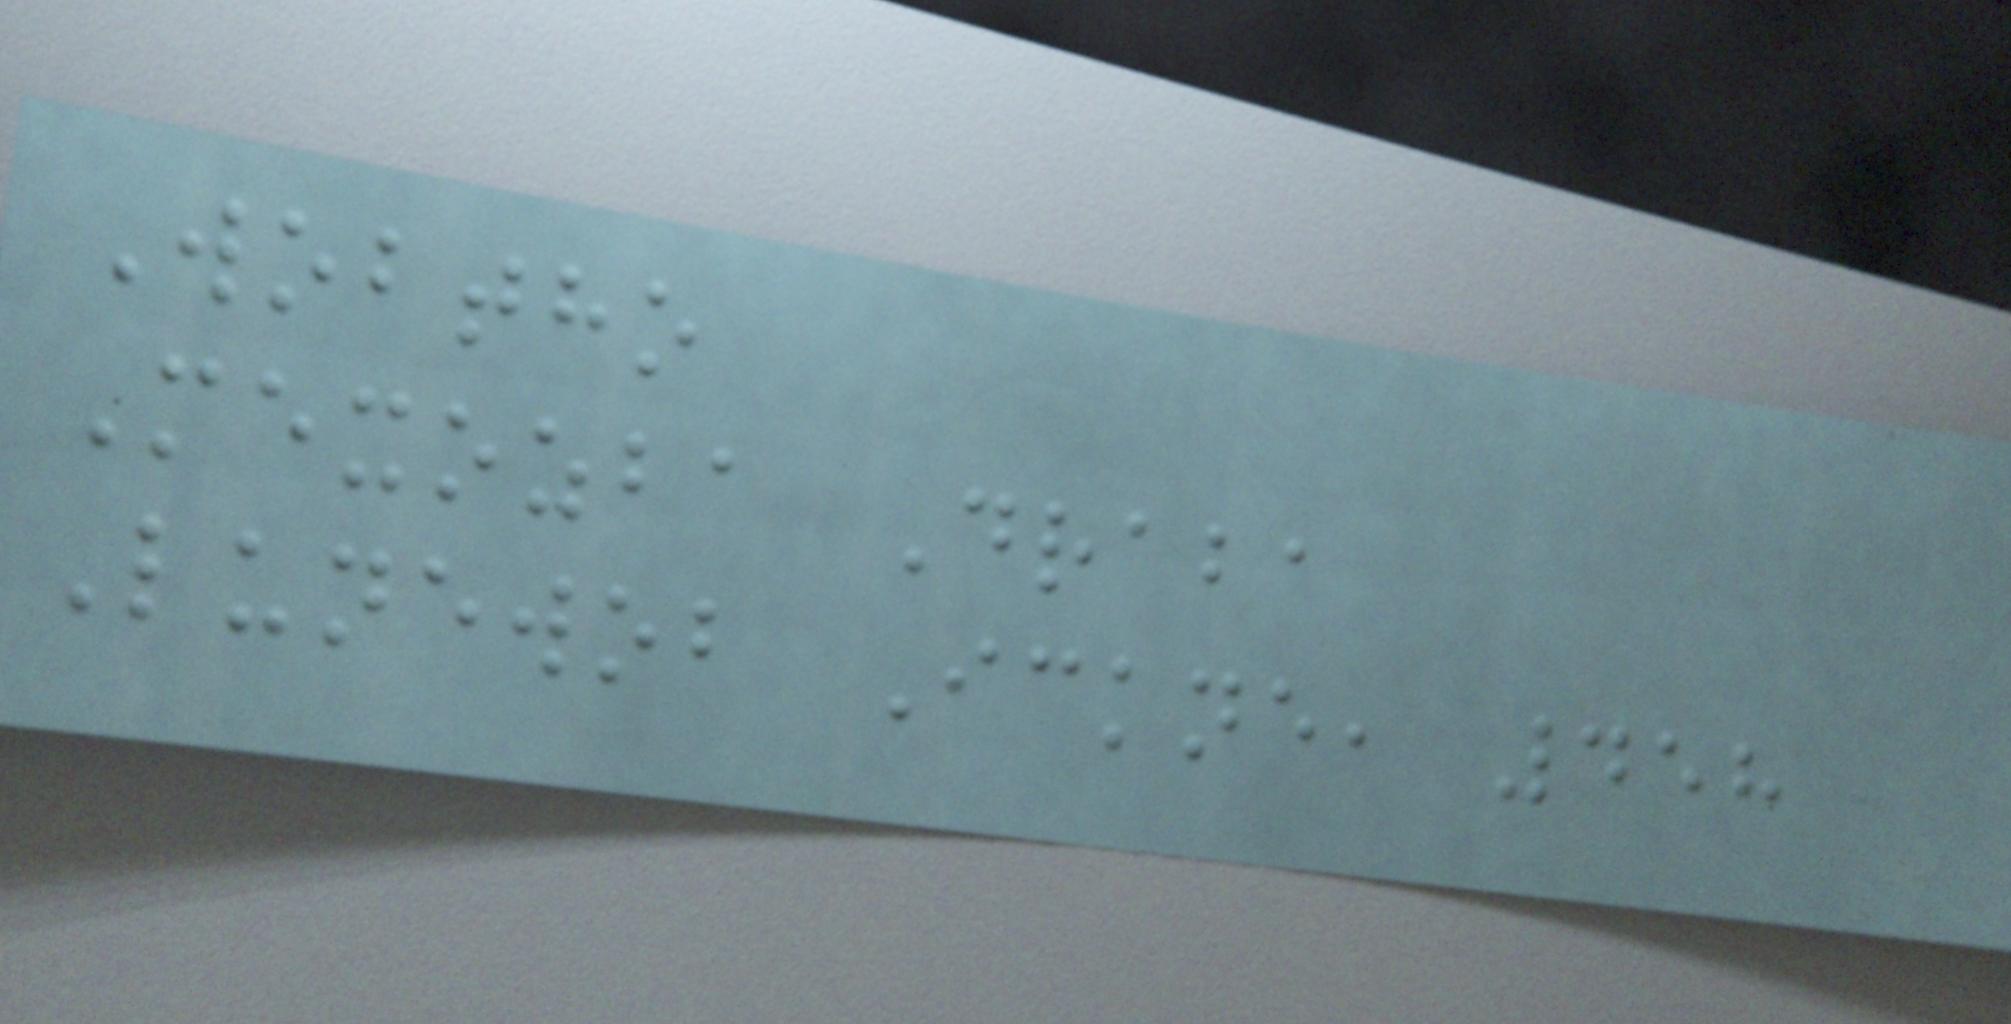Wobtho
Mexozba Draba
Lunewob Ickne, 458
